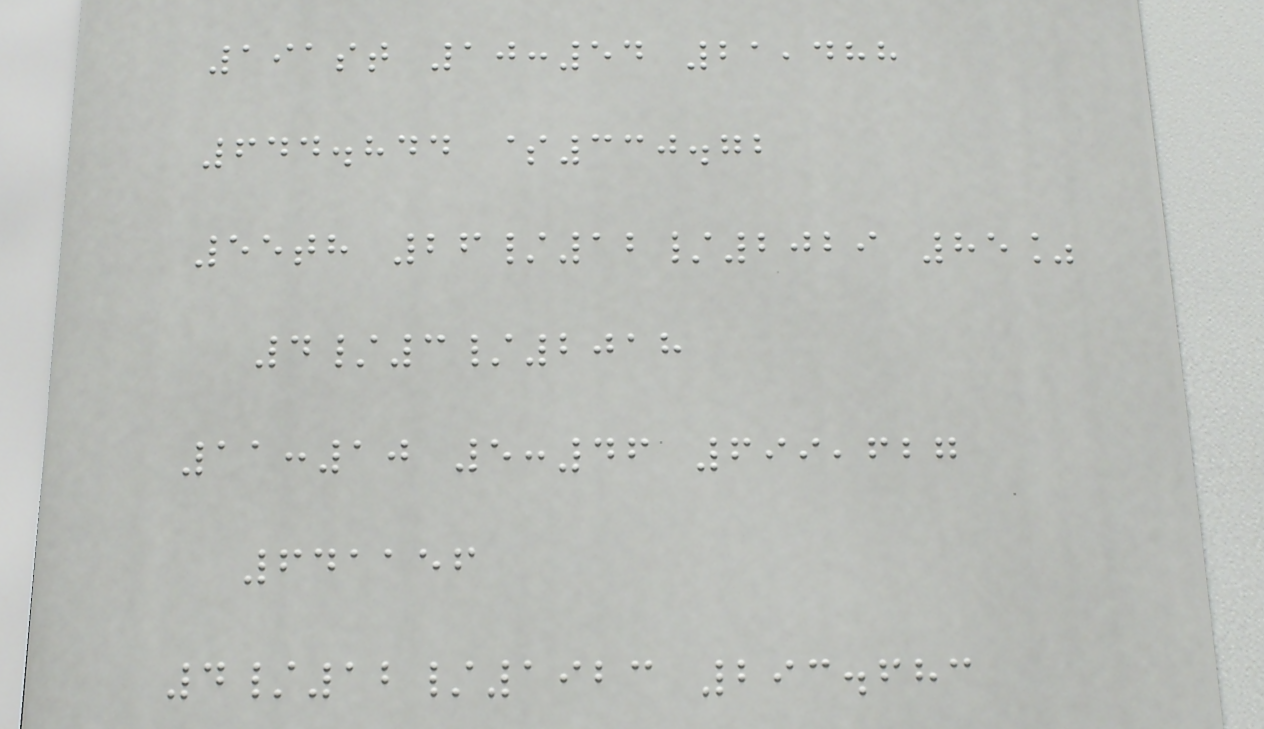191st 10:54 21,488
644.844 $330.72
55th 26/12/2029 85%
4/3/2018
11:10 5:46 699,627
641156
4/12/1923 293.683
